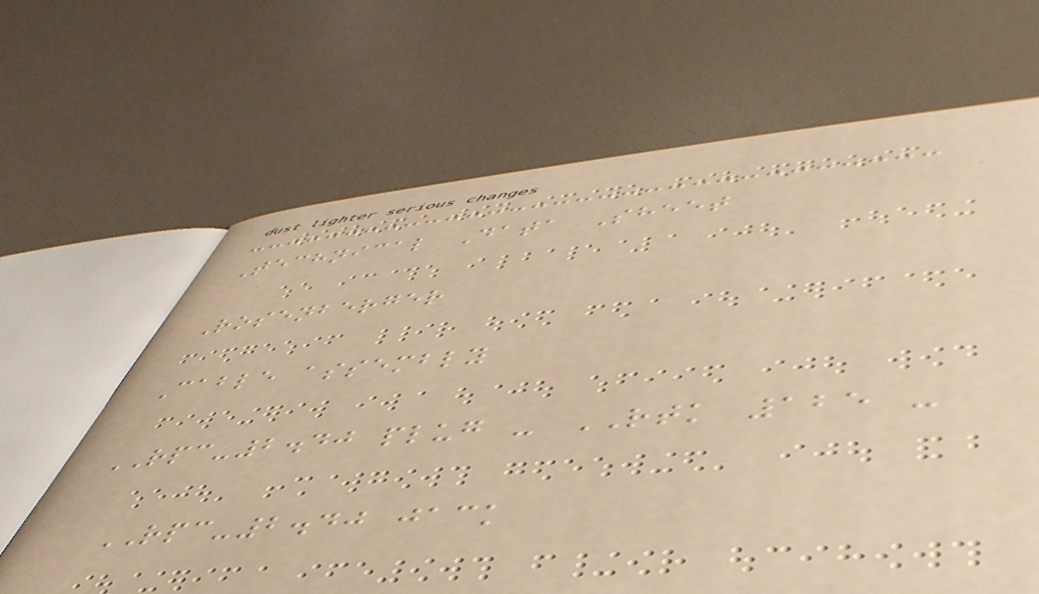Technical Data Sheet
Rosenberger
Cable assembly
RPC-2.40 plug - RTK 125 -
RPC-2.40 jack
